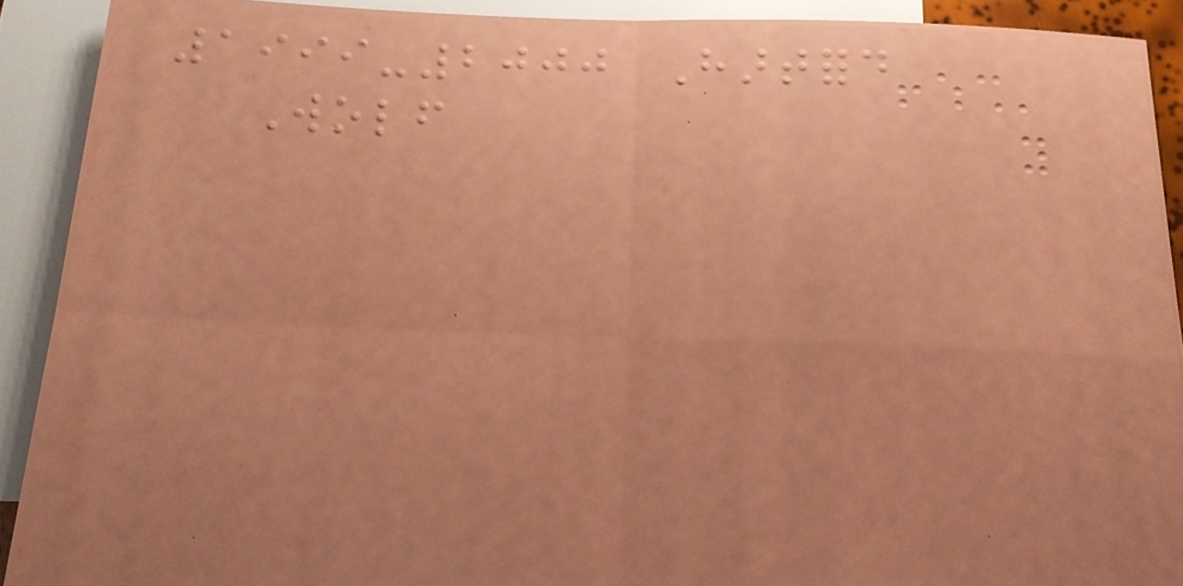1999-2000 Hartford
Wolf
